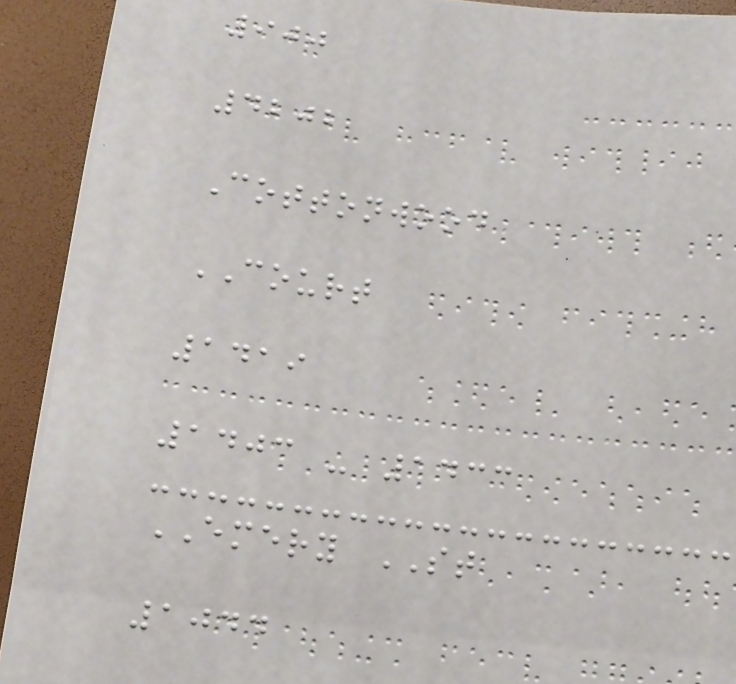900
4202
Cottonwood
COURT
1419
1403 - 1433
EMERY ST
1044
